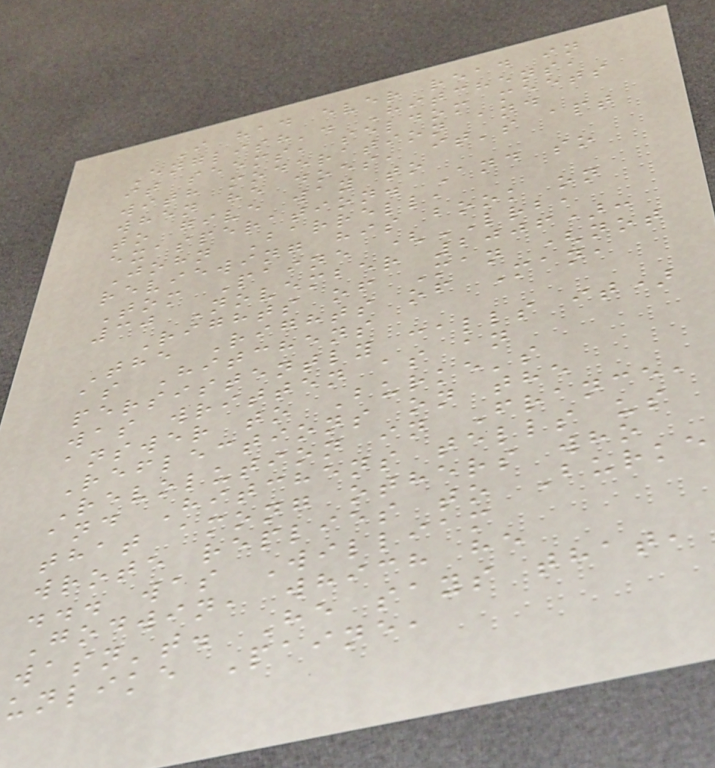I had ever read in
English'. Hitchens,
it seems, seldom meets
with moderation and
when he does, it's apt
to give way to
exasperation. And so
John Barrell,
reviewing his book on
Tom Paine (LRB,
30 November 2006):
Rights of Man (not
The Rights of Man,
as Hitchens
persistently calls it)
was written as an
answer to Burke's
Reflections on the
Revolution in France,
and Hitchens tells us
that among others who
wrote replies to Burke
... was William
Godwin, which he
wasn't. He says that,
unlike Paine,
